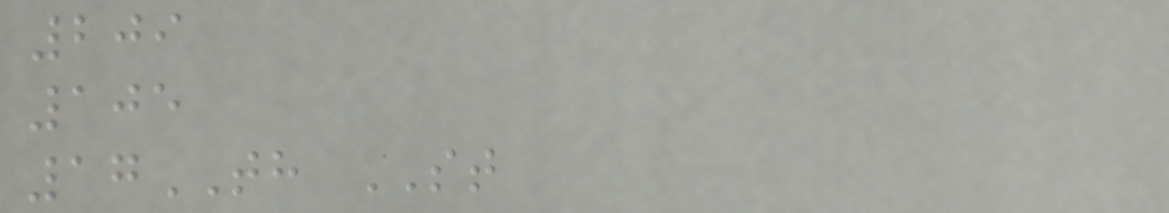209
105
17TH ST
